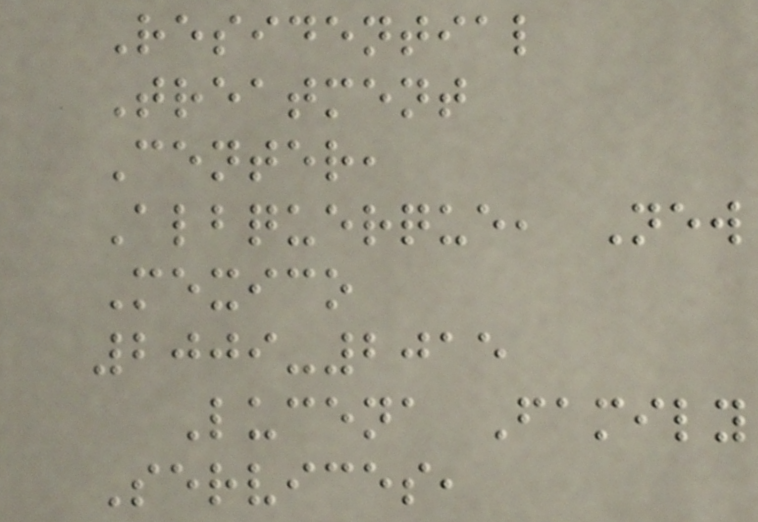Residential
Treatment
Center,
Albquerque, New
Mexico
2009-2015
Lucena Family
Services,
